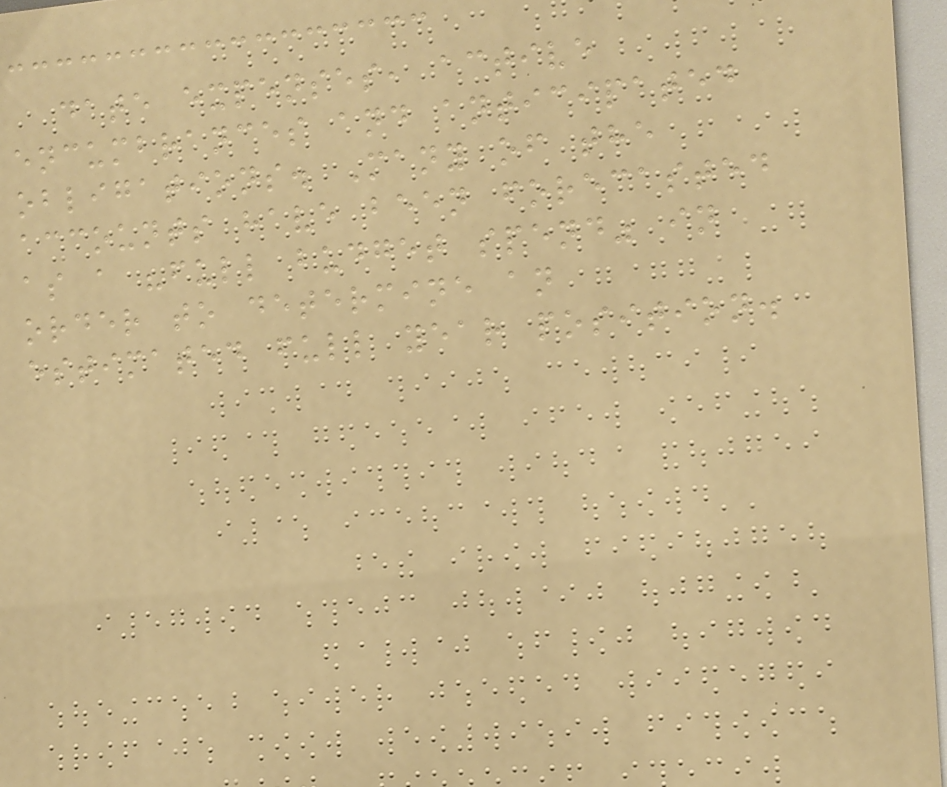date expenses, active
encumbrances and anticipated
obligations. Many of the
accounts have been forecasted
as a "full budget spend" in
order to determine an
estimated full year position.
